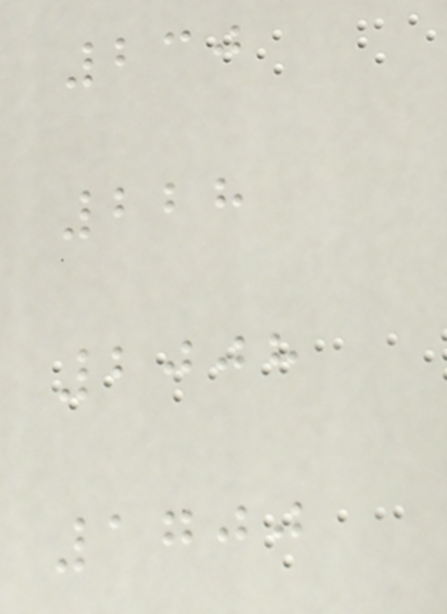230
228
2008
1700
